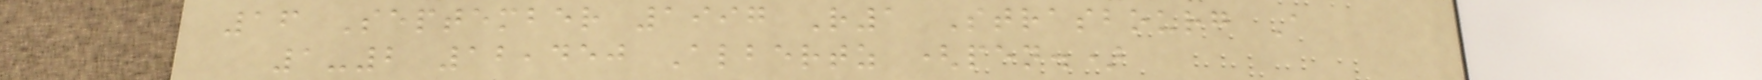16 September 1997 R1 Strasbourg A
1-2 12,450 Albertz (pen.)
